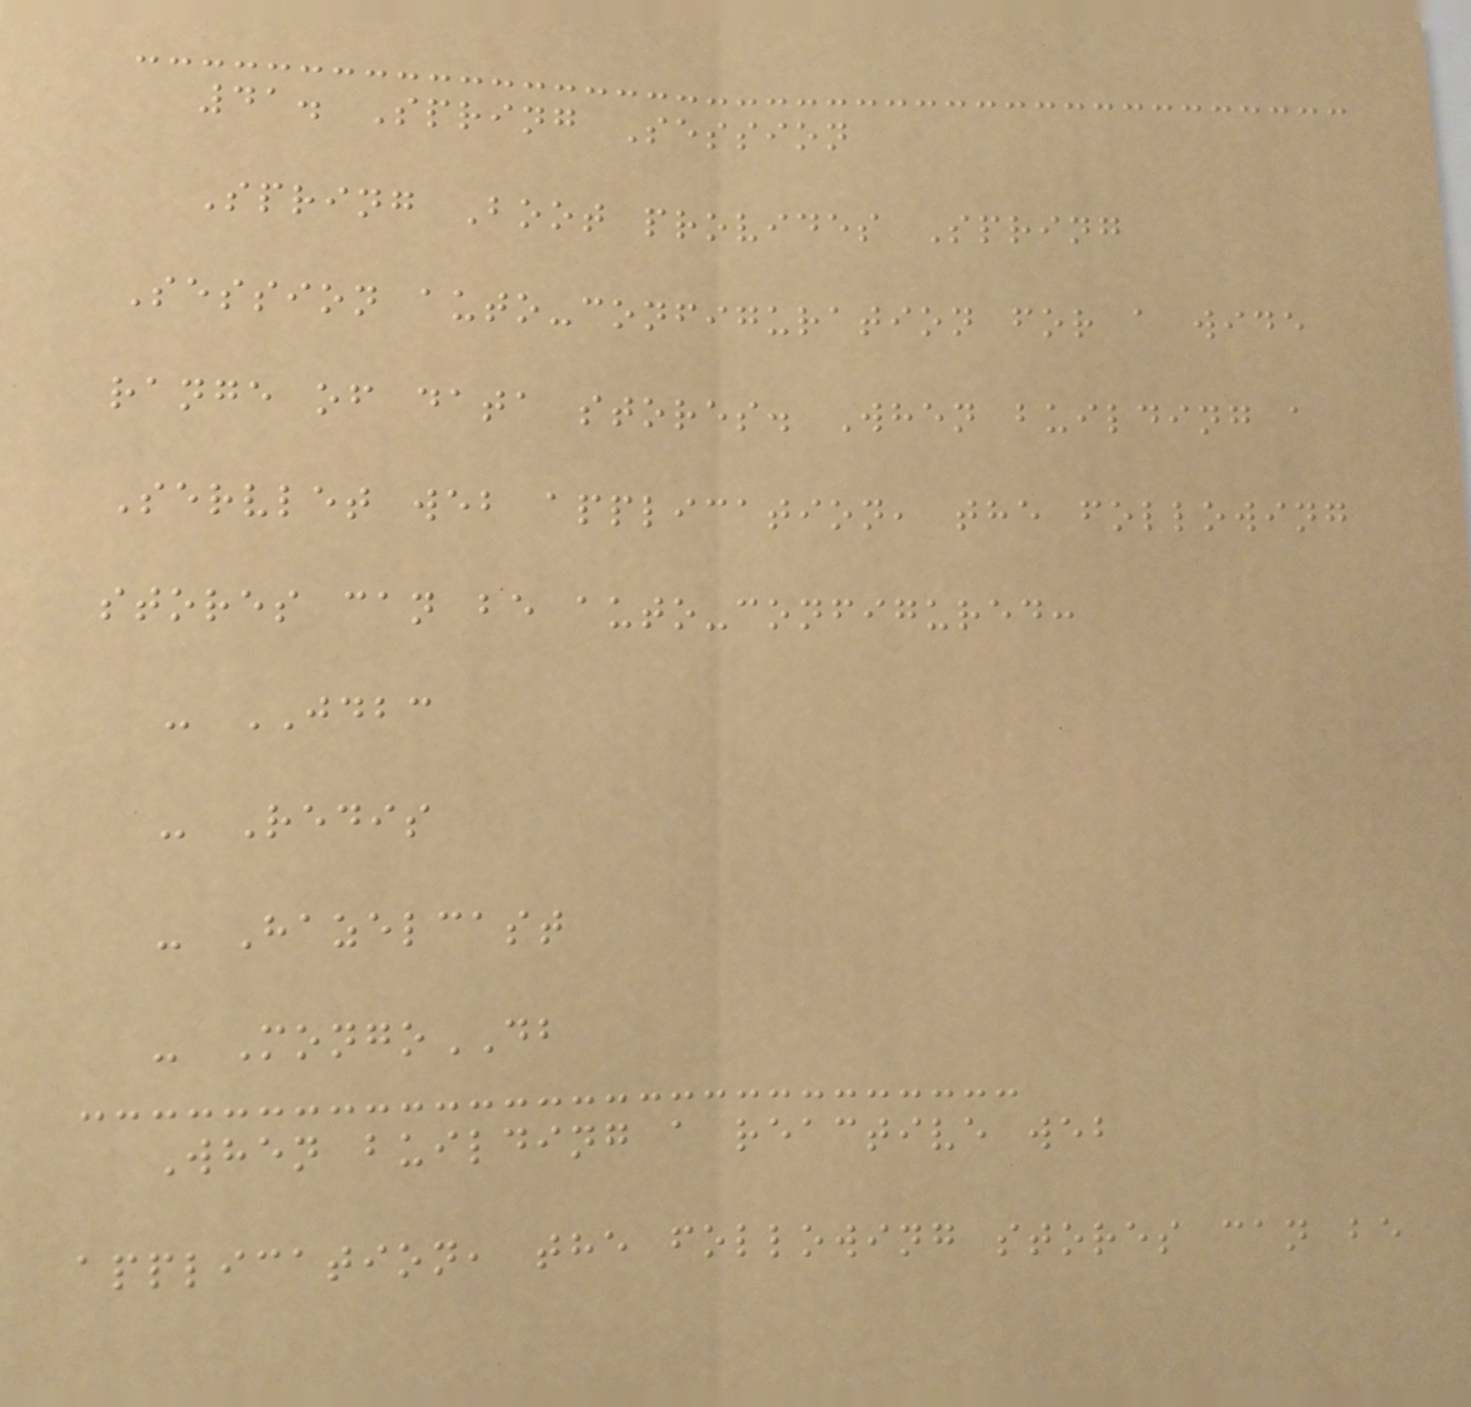41. Spring Session
Spring Boot provides Spring
Session auto-configuration for a wide
range of data stores. When building a
Servlet web application, the following
stores can be auto-configured:
- JDBC
- Redis
- Hazelcast
- MongoDB
When building a reactive web
application, the following stores can be
